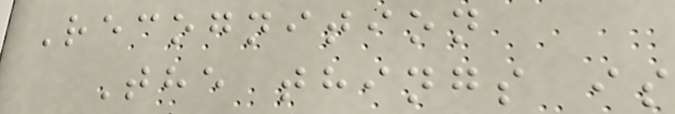Recognition
The things is
